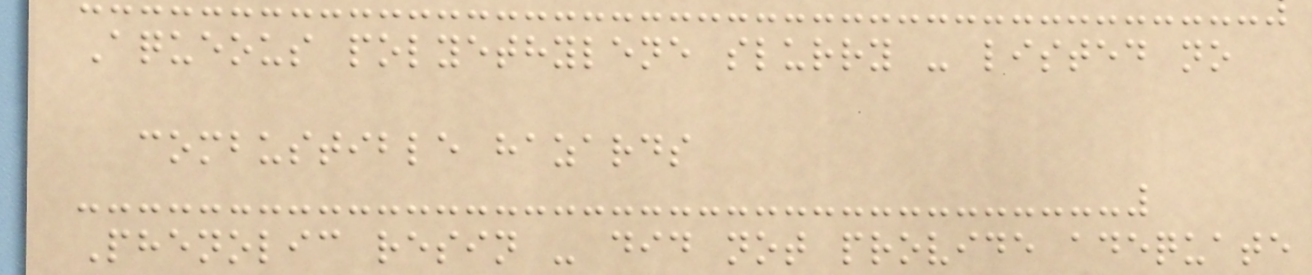Aqueous polyethylene slurry - listed no
combustible hazards
Phenolic resin - did not provide adequate
